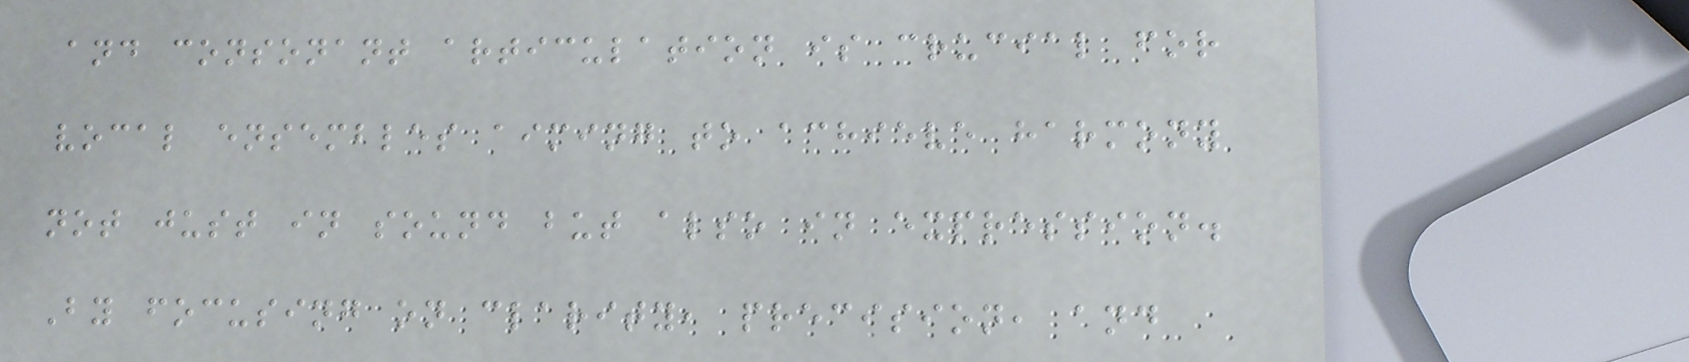and consonant articulation is crucial for
vocal ensembles aiming to achieve harmony
not just in sound but also in expression.
By focusing on clarity, precision, and
